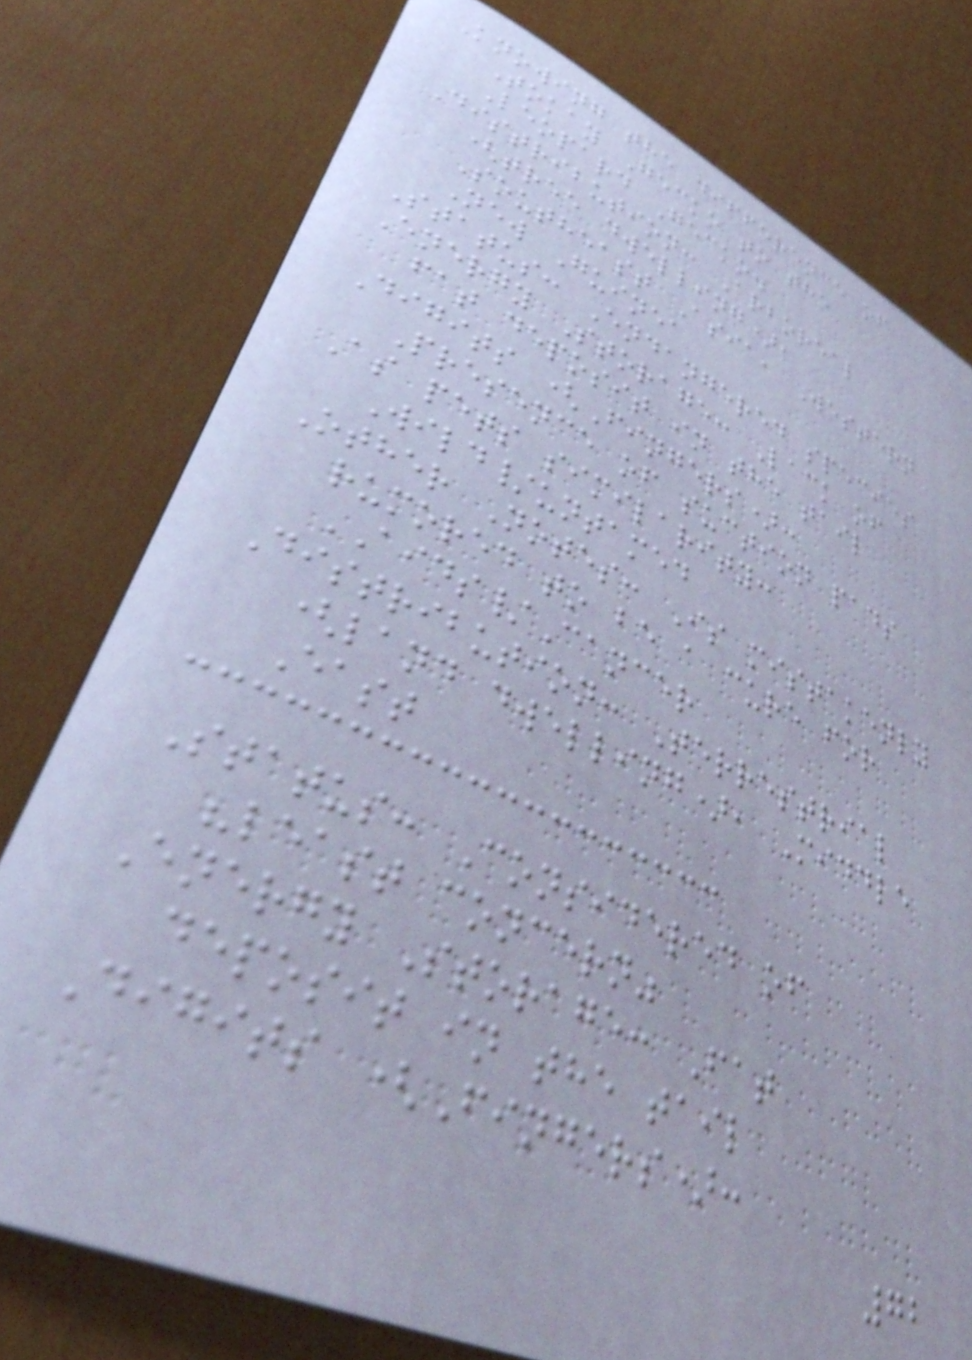Knowing the difference of
Tokay Gecko to the
Leopard Gecko.
Distribution: Arboreal
(tree dwelling),
Southeast Asia, Western
New Guinea
Status: Endangered species
Energy Storage: Lack of
fat deposit in the tail
Digits (Fingers):
Presence of suction pads
As pets similarity:
Wild/untamed
Other Notes: Is mistakenly
rumored to be a cure for
AIDS/Cancer
Distribution: Terrestrial
(land dwelling), Middle
East
Status: Considered of
"least concern"
Energy Storage: Fat
deposit in the tail
Digits (Fingers):
72
